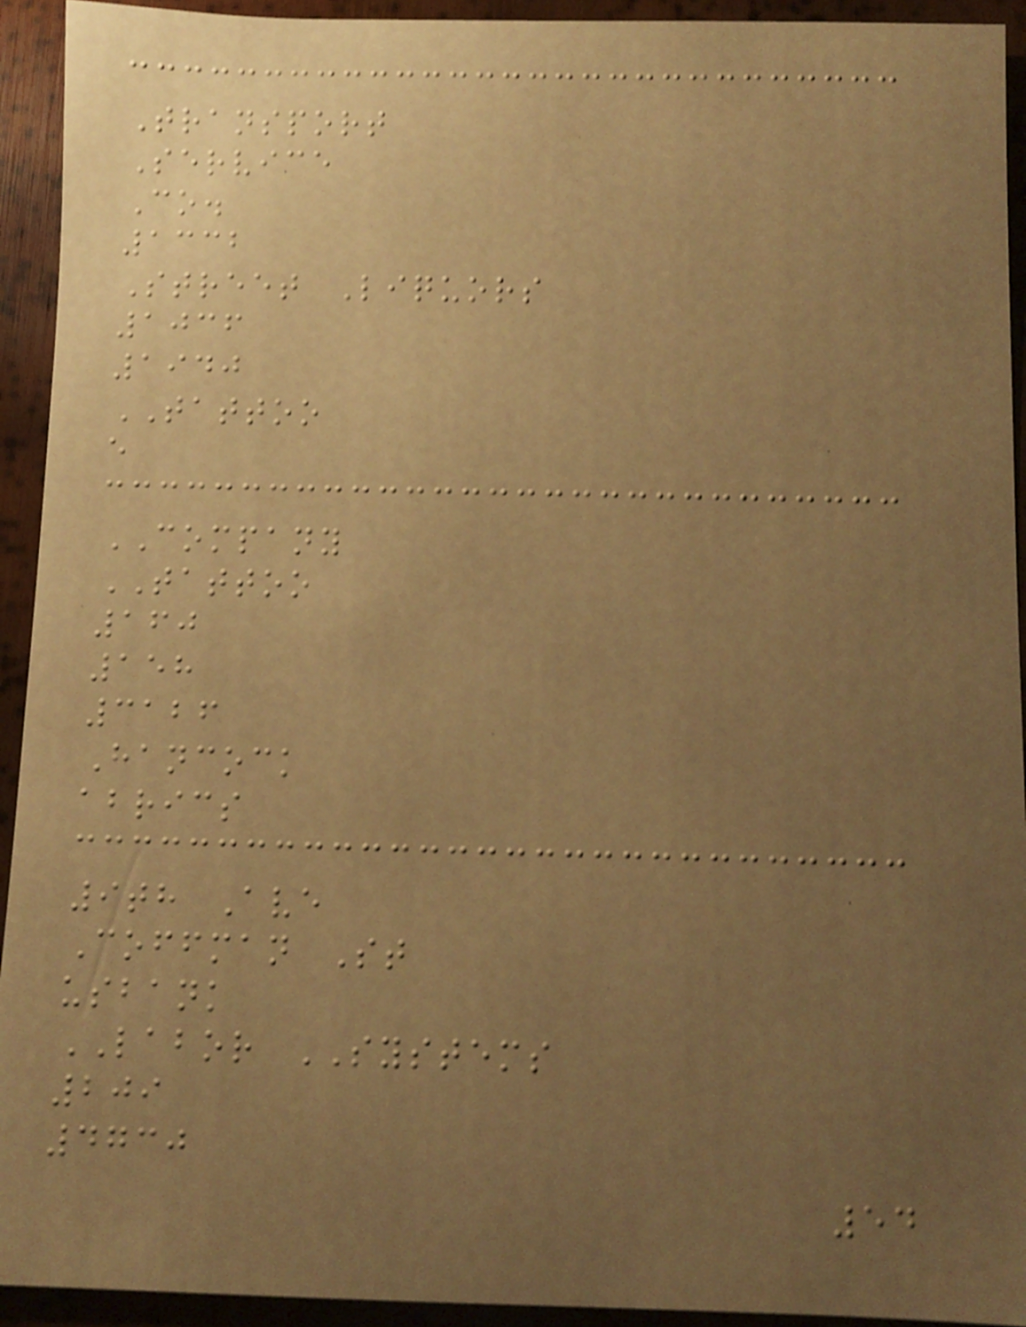Transport
Service
Co.
1332
Street Liquors
1036
1940
TATTOO
e
COMPANY
TATTOO
160
158
3126
Hancock
abrics
9th Ave
Coffman St
usbank
LABOR SYSTEMS
209
4730
54
